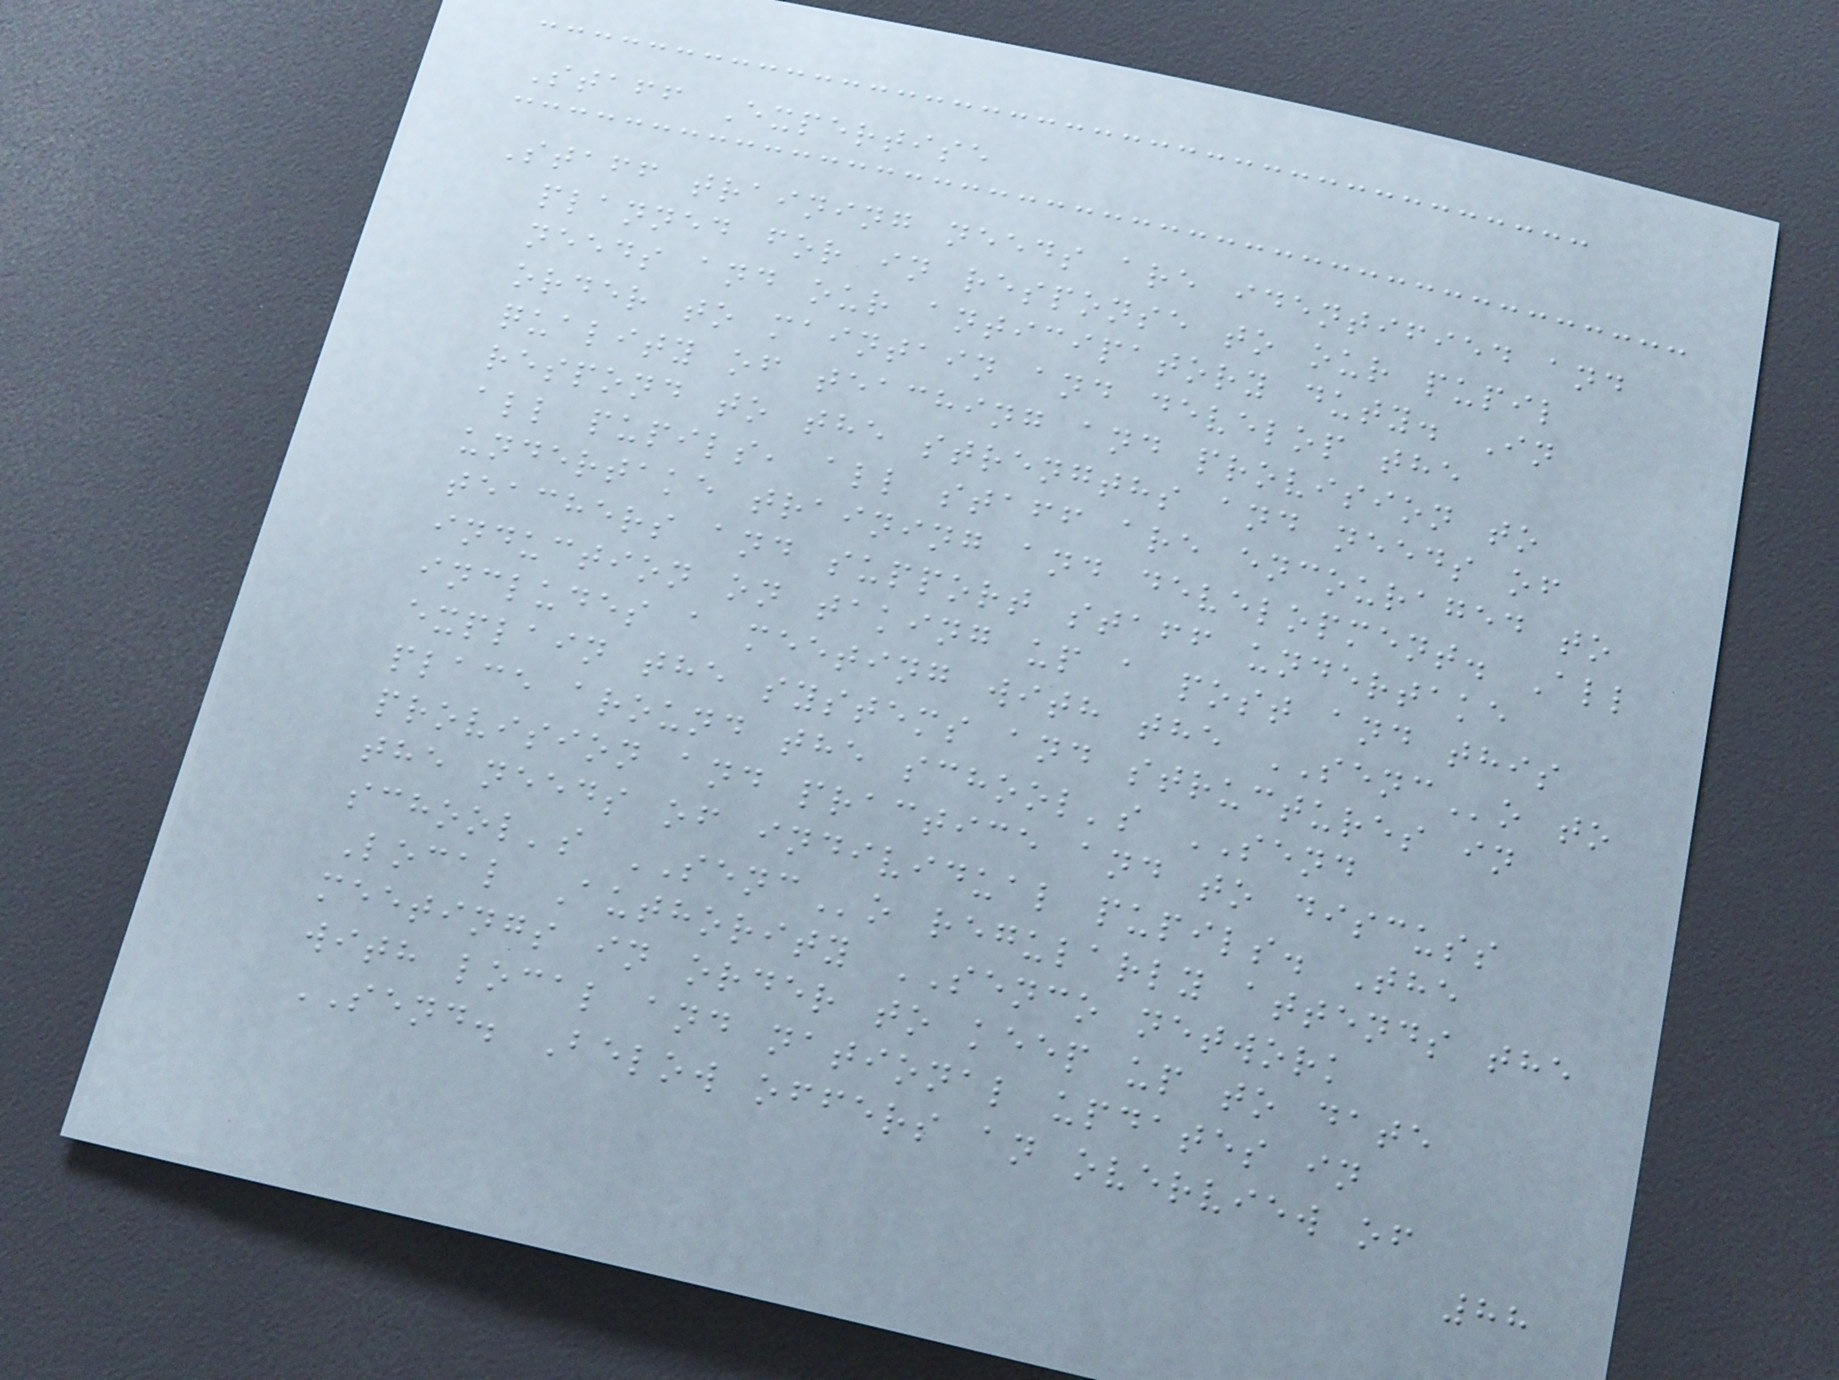Staff Expertise
Staff training needs are identified and
planned for in response to our pupil
needs and our anticipatory duty. In
order to maintain and develop the
quality of teaching and provision to
respond to the strengths and needs of
all pupils, all staff are encouraged to
undertake training and development. All
teachers and support staff undertake
induction on taking up a post and this
includes a meeting with the SENCo to
explain the systems and structures in
place around the school's SEND
provision and practice and to discuss
the needs of individual pupils. The
school's SENCo regularly attends the
Local Authority SENCO network
meetings in order to keep up to date
with local and national updates in
SEND. Below offers an overview of
88
